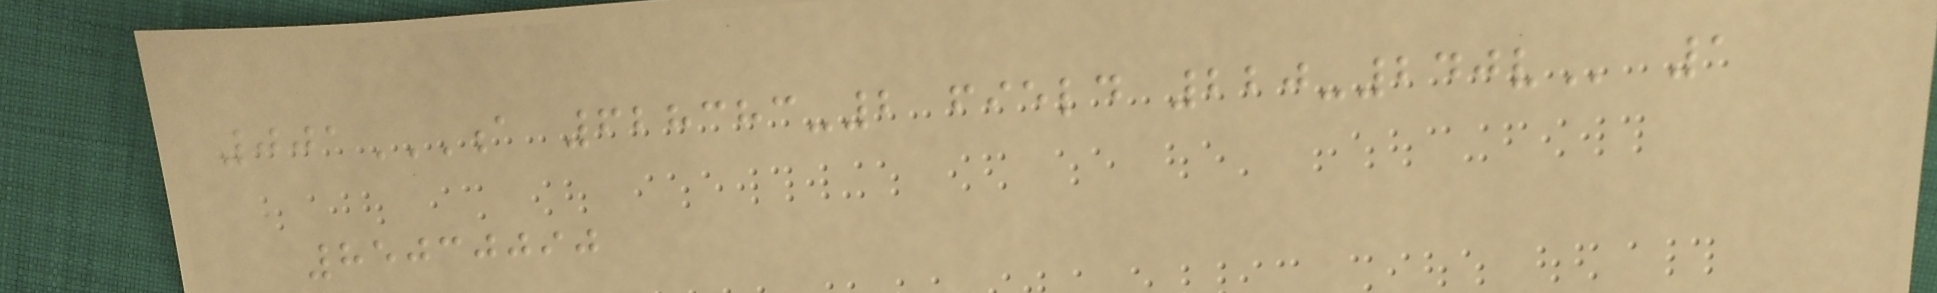001A 628383-2 FIELD 220-240V 1
85030090
